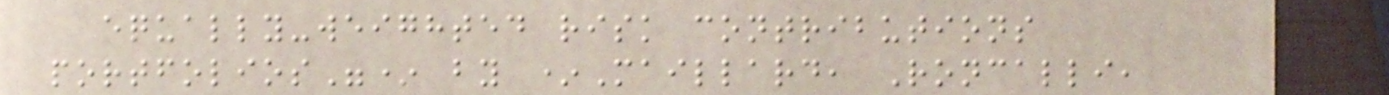equally-weighted risk contributions
portfolios"* by *Maillard, Roncalli,
